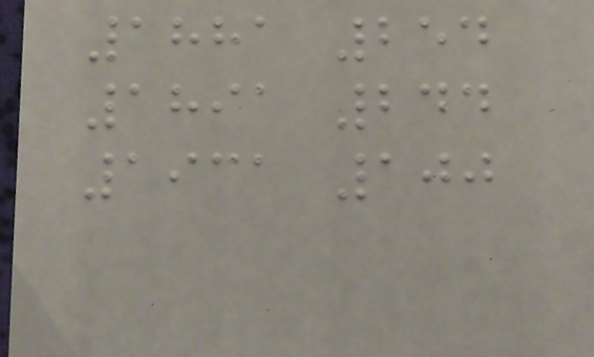1881 254
1891 244
1931 100
